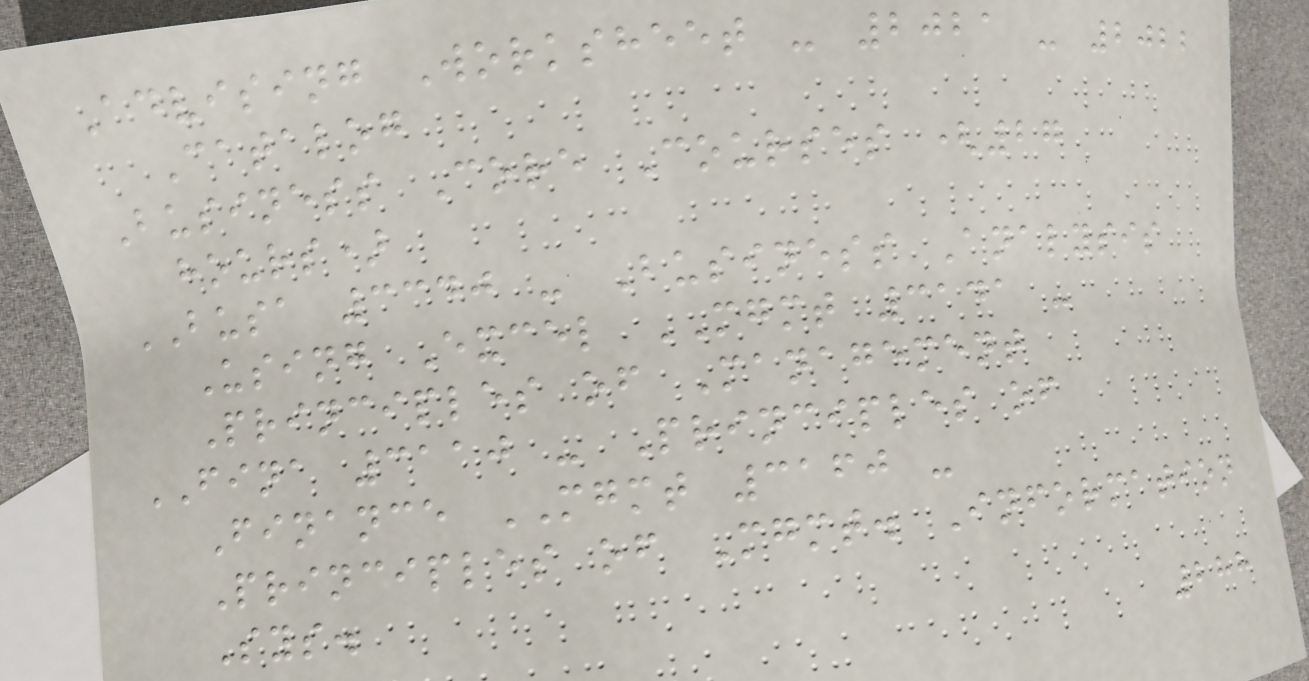Advising Worksheet - 2021 - 2022
Catalog
Business Core Courses (27
hours)
BUSA 3340 - Business Analysis
Using Excel MGMT 3141 -
Principles of Management
FINA 3110 - Principles of
Finance MGMT 3160 -
Principles of Mgmt. Information
Sys.
288
